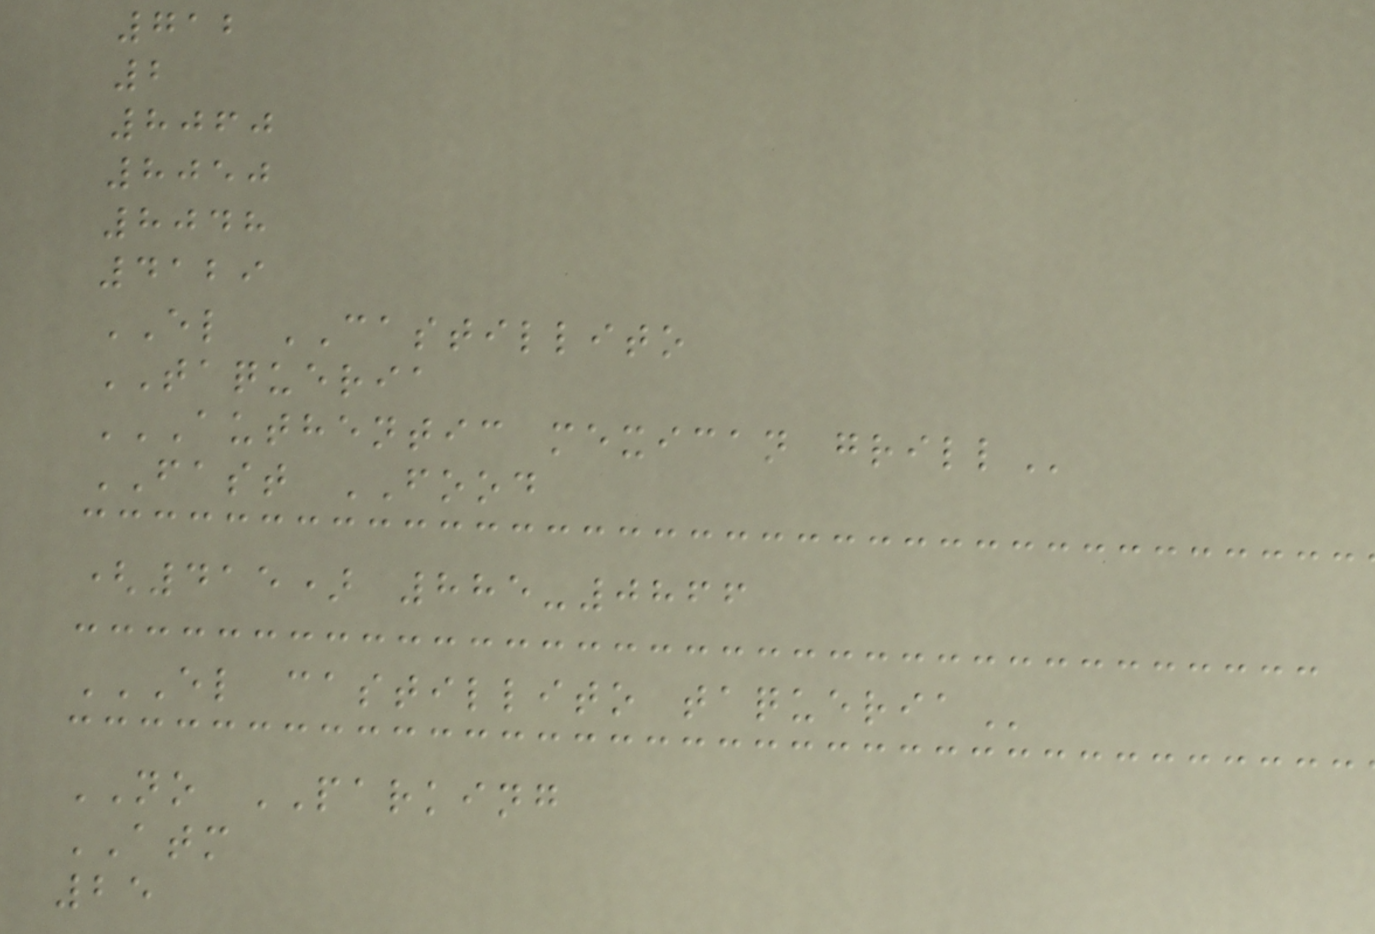712
2
8060
8050
8048
4129
EL CASTILLITO
TAQUERIA
AUTHENTIC MEXICAN GRILL
FAST FOOD
(415) 885-0866
EL CASTILLITO TAQUERIA
NO PARKING
ATM
25
